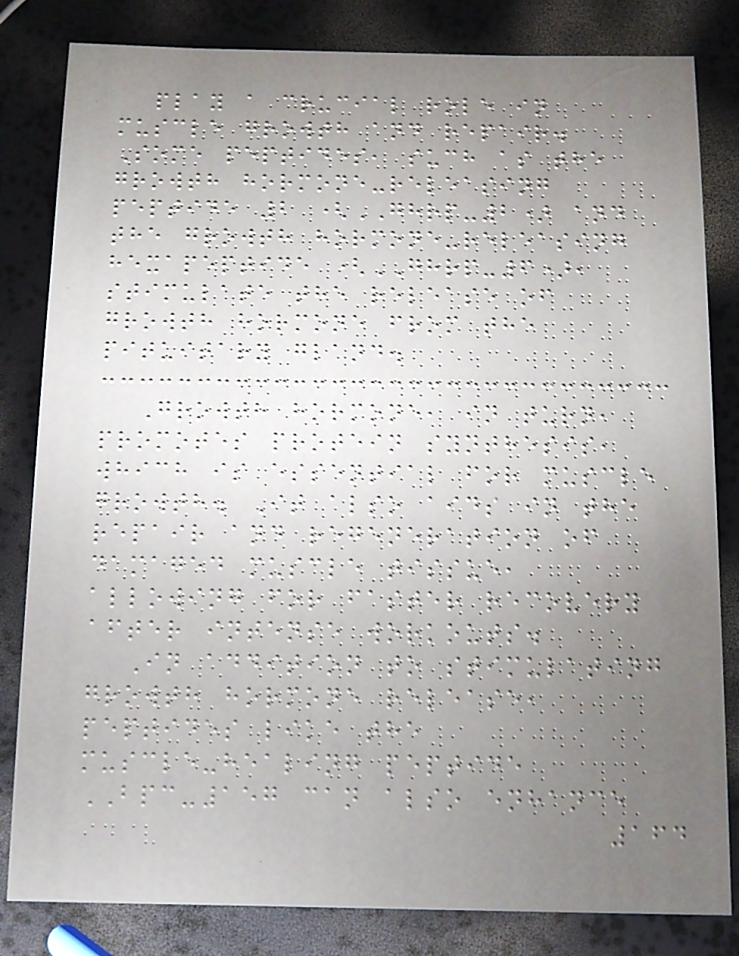play a crucial role in
muscle growth and repair.
Some peptides, such as the
growth hormone-releasing
peptide 2 (GHRP-2) and
the growth hormone-releasing
hexapeptide (GHRP-6),
stimulate the release of
growth hormone from the
pituitary gland.
Growth hormone, in turn,
promotes protein synthesis,
which is essential for muscle
growth. It also aids in the
repair and regeneration of
damaged muscle tissue,
allowing for faster recovery
after intense workouts.
In addition to stimulating
growth hormone release,
peptides like the
muscle-healing peptide
BPC-157 can also enhance
164
